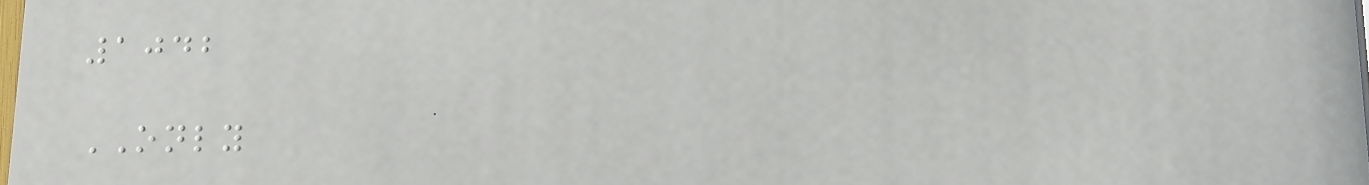1042
ONLY
